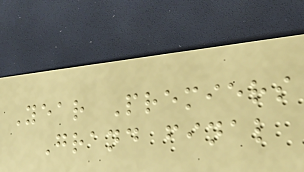Year Premiers
Grand final
